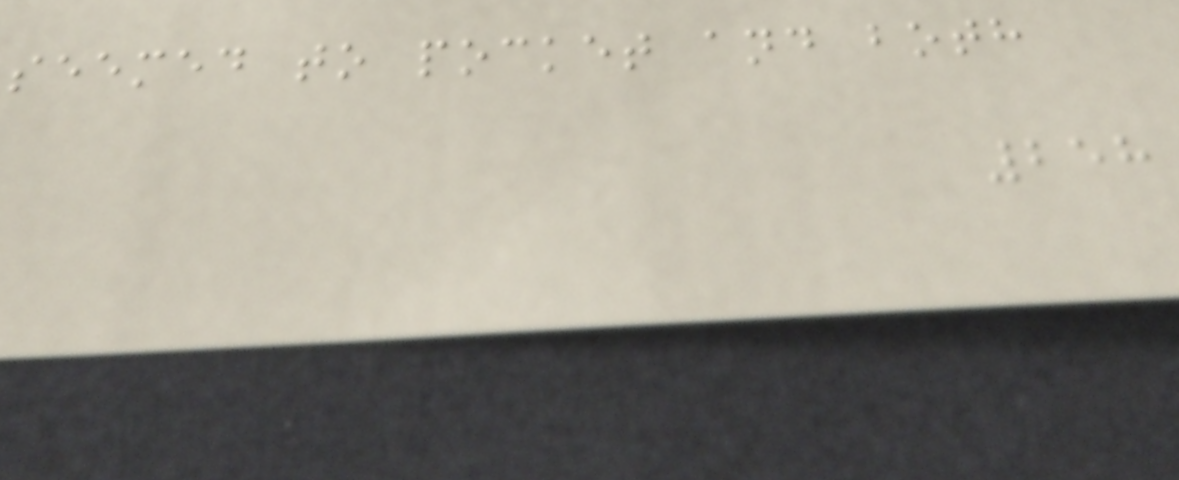seemed to pocket and both
258
